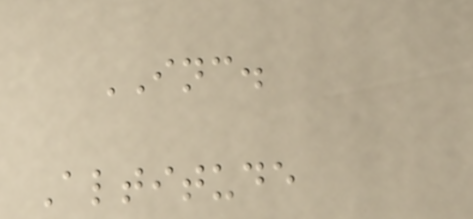INC.
Altitude
